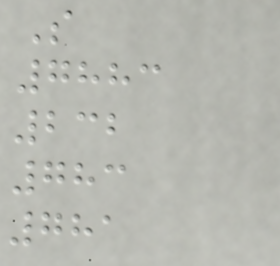S
7883
232
783
781
